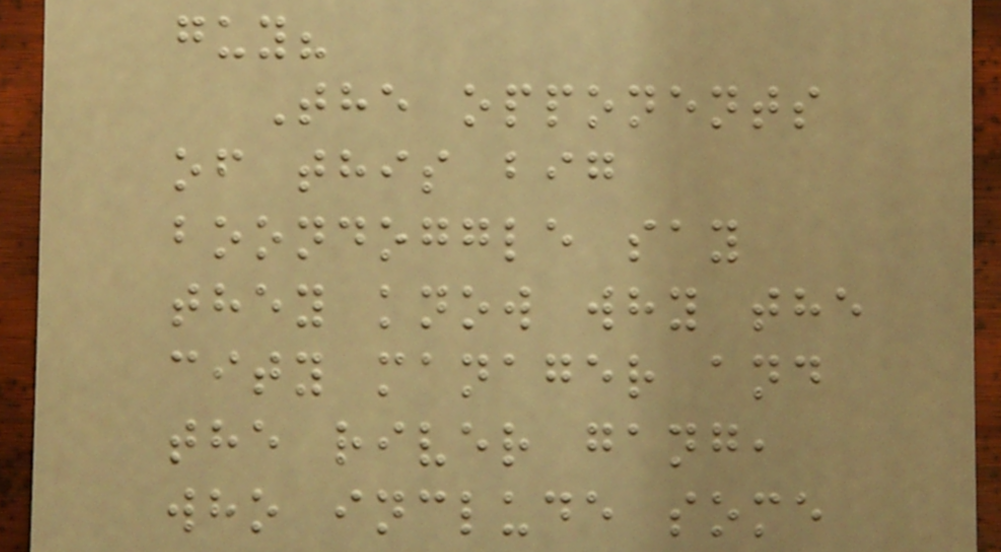guy?
The opponents
of this big
boondoggle say
they know why the
city manager and
the river gang,
who include some
